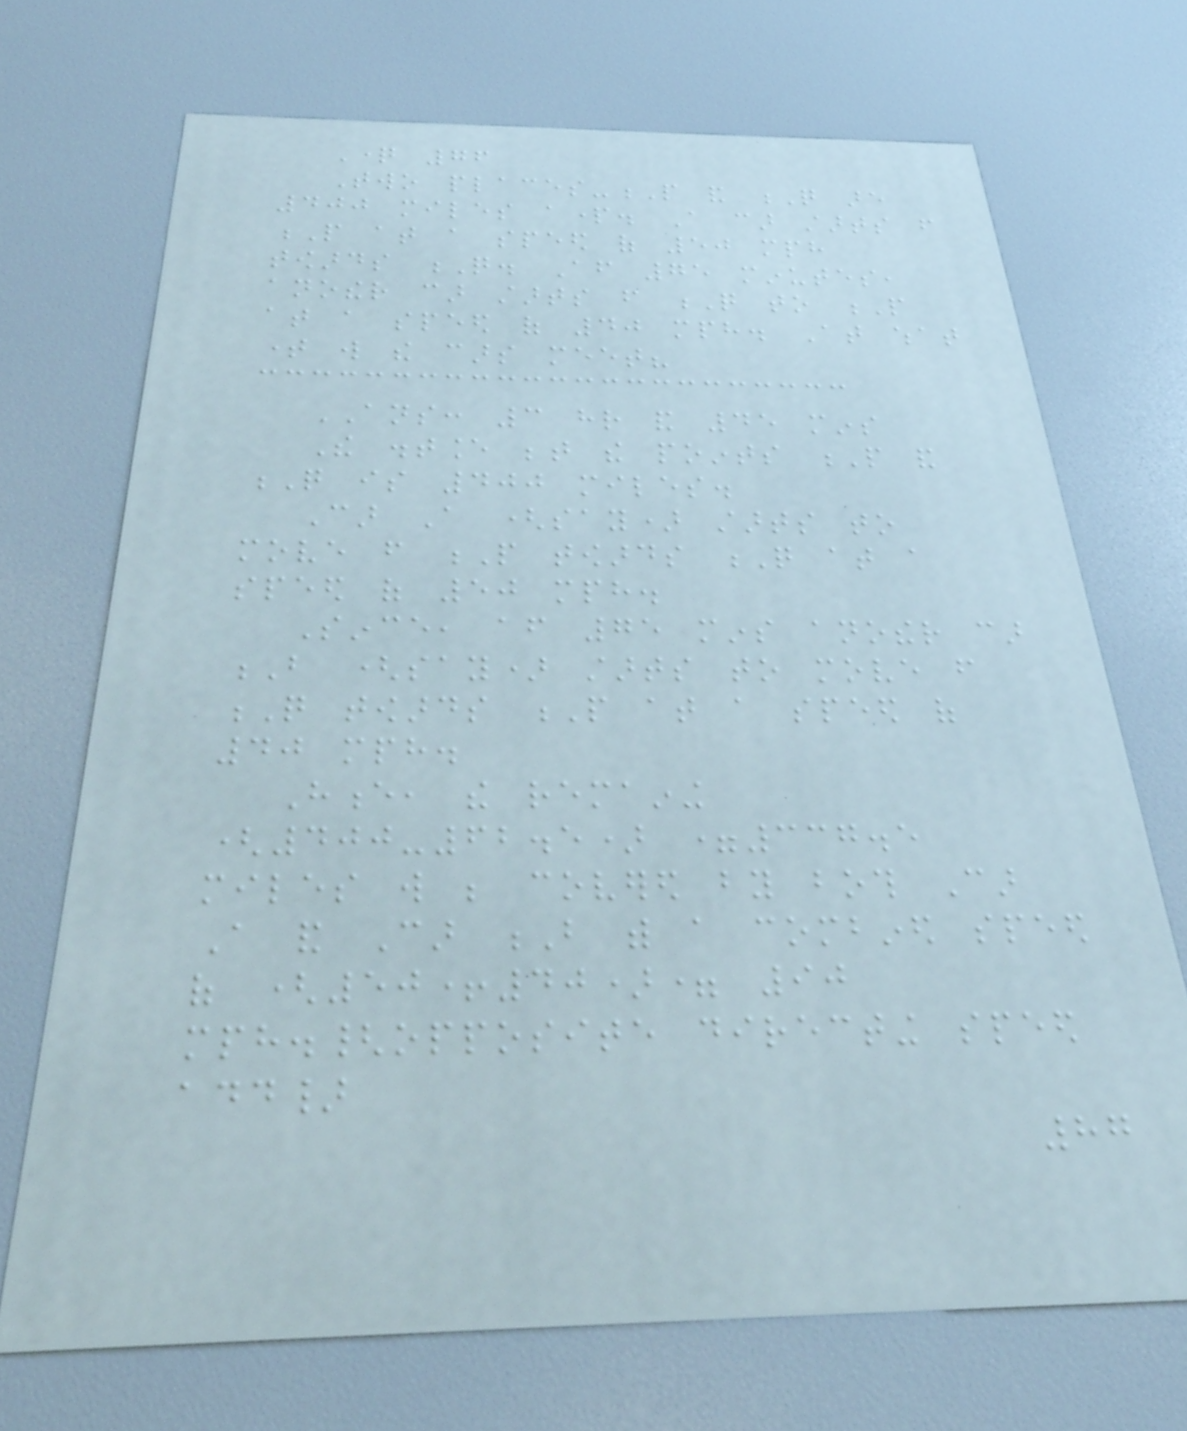Question 76
Two places-P and Q are
400 miles apart. A car starts from
P at a speed of 50 mph
towards Q. After 75 minutes,
another car starts from Q to P
at a speed of 40 mph. At what
time will the cars meet?
ANS: 3 hr and 45 mins
The distance between the points P and
Q is 400 miles.
Car A (say) starts to
move from P towards Q at a
speed of 50 mph.
Since, after 75 mins another car
B (say) starts to move from
Q towards P at a speed of
40 mph.
Hence, the remaining
(400-62.5) =337.5
miles will be covered by both Car
A and Car B with a combined speed
of (50+40)= 90
mph.{opposite directing speed
add}
87
